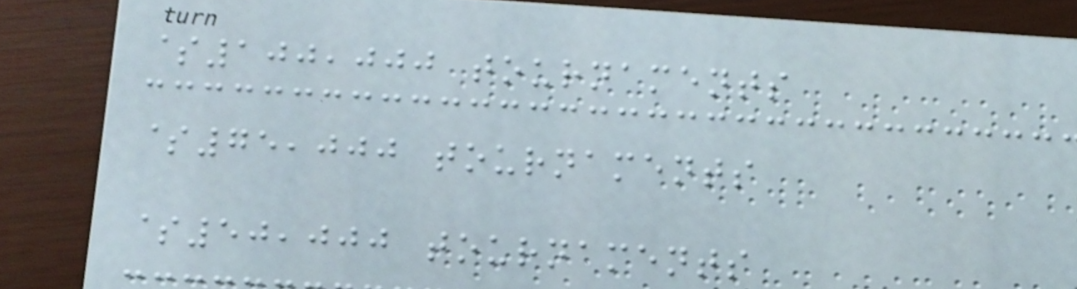$100,000 tournaments
$75,000 tournaments
$50,000 tournaments
